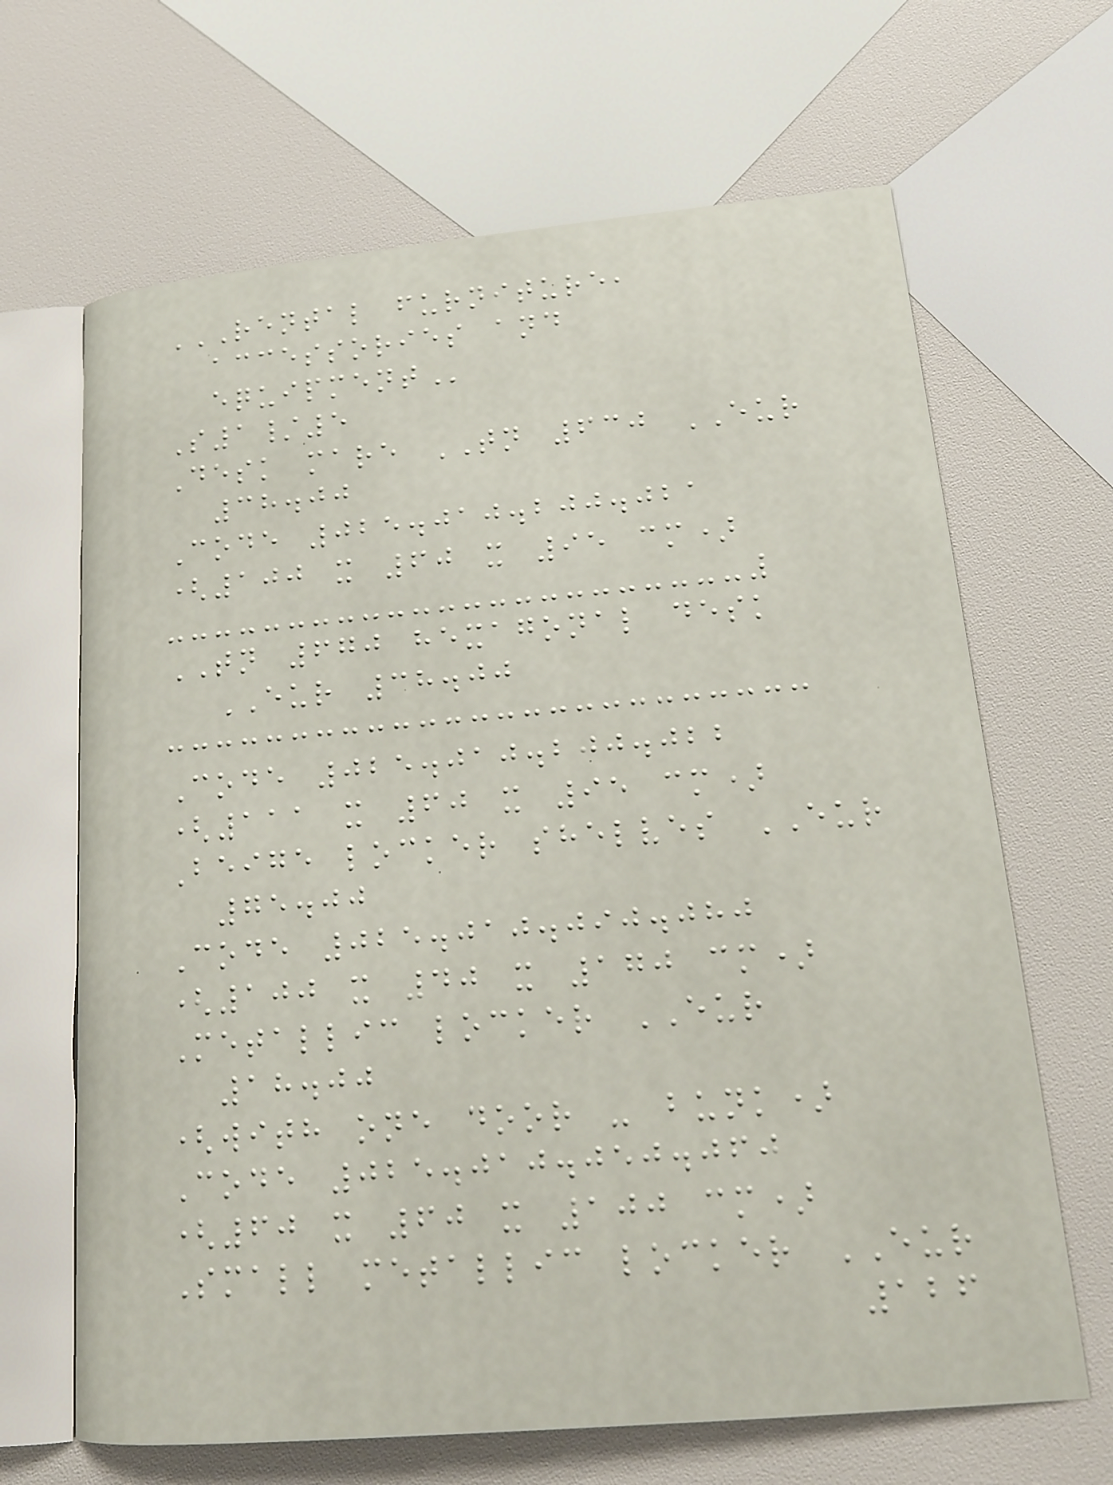RENTAL FURNITURE,
ACCESSORIES AND
EQUIPMENT
S1/5
Desk mare TN 630 EUR
38.00
Code 025.010.200.021
(100 x 60 x 95 cm)
TN 670 hexagonal desk
EUR 38.00
Code 025.010.200.022
(111 x 60 x 95 cm)
Beige locker shelves EUR
75.00
Code 025.010.090.080
(100 x 40 x 170 cm)
Metallic locker EUR
18.00
(with one door - bunk)
Code 025.010.050.060
(60 x 60 x 100 cm)
Small metallic locker EUR
126
